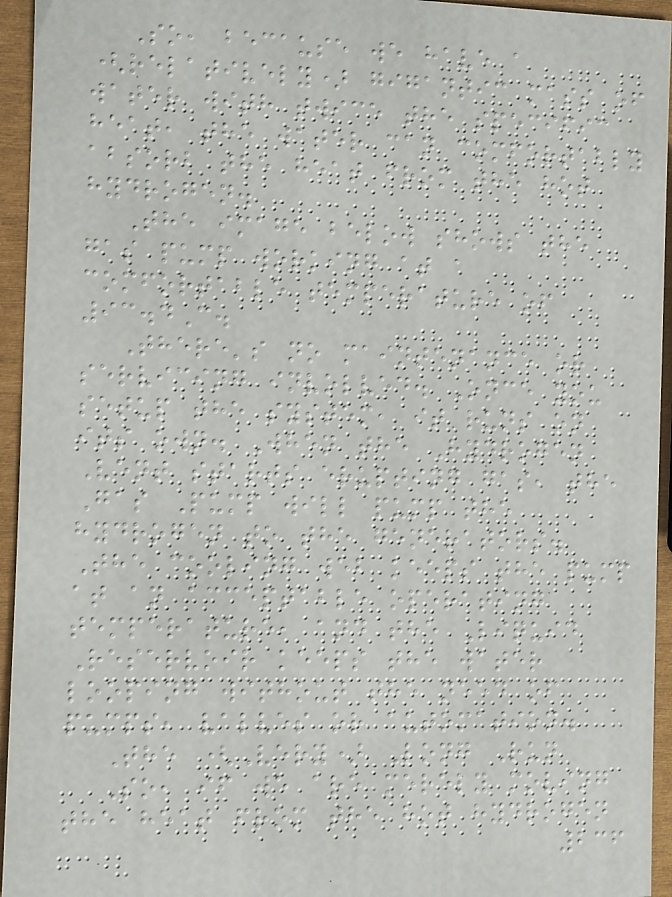So, because we have a
(relatively) gigantic mass of
water with twice the specific
heat, the water can comfortably
absorb the heat from the hot
hydrogen.
The image below shows the
gas pump working at a
comfortable temperature of
93.4C.
There's no maintenance or
servicing involved. Once you
setup the system, it runs on
its own. When the Hydrogen
Vent starts erupting gas, the
Gas Pump will pump the
hydrogen to the generators.
The cooling web keeps the pump
at an acceptable operating
temperature, and the Liquid
Reservoir keeps the water
looping without the need of
pumps, valves or automation.
The (Very) Long Run
So, if we are merely moving
the heat from the hot hydrogen
236
